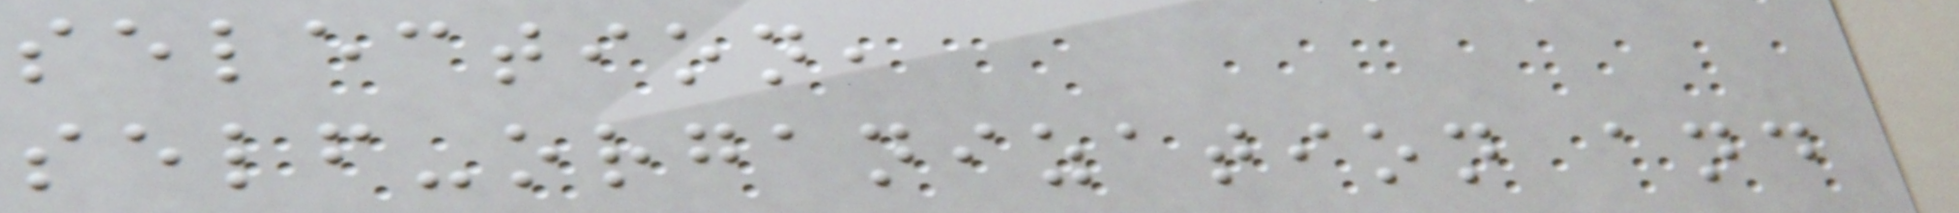selection,
self-organization and
